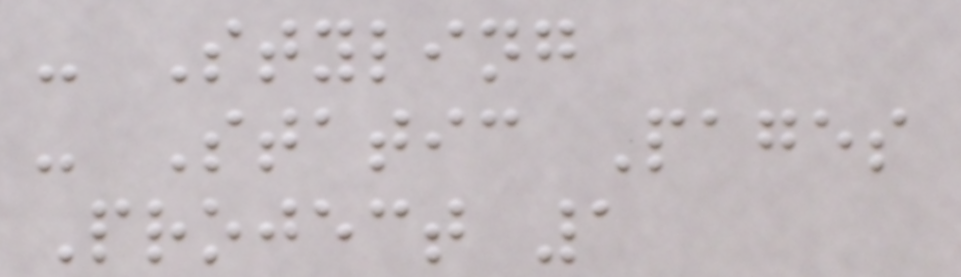- Styling
- Static Pages
Project 1
